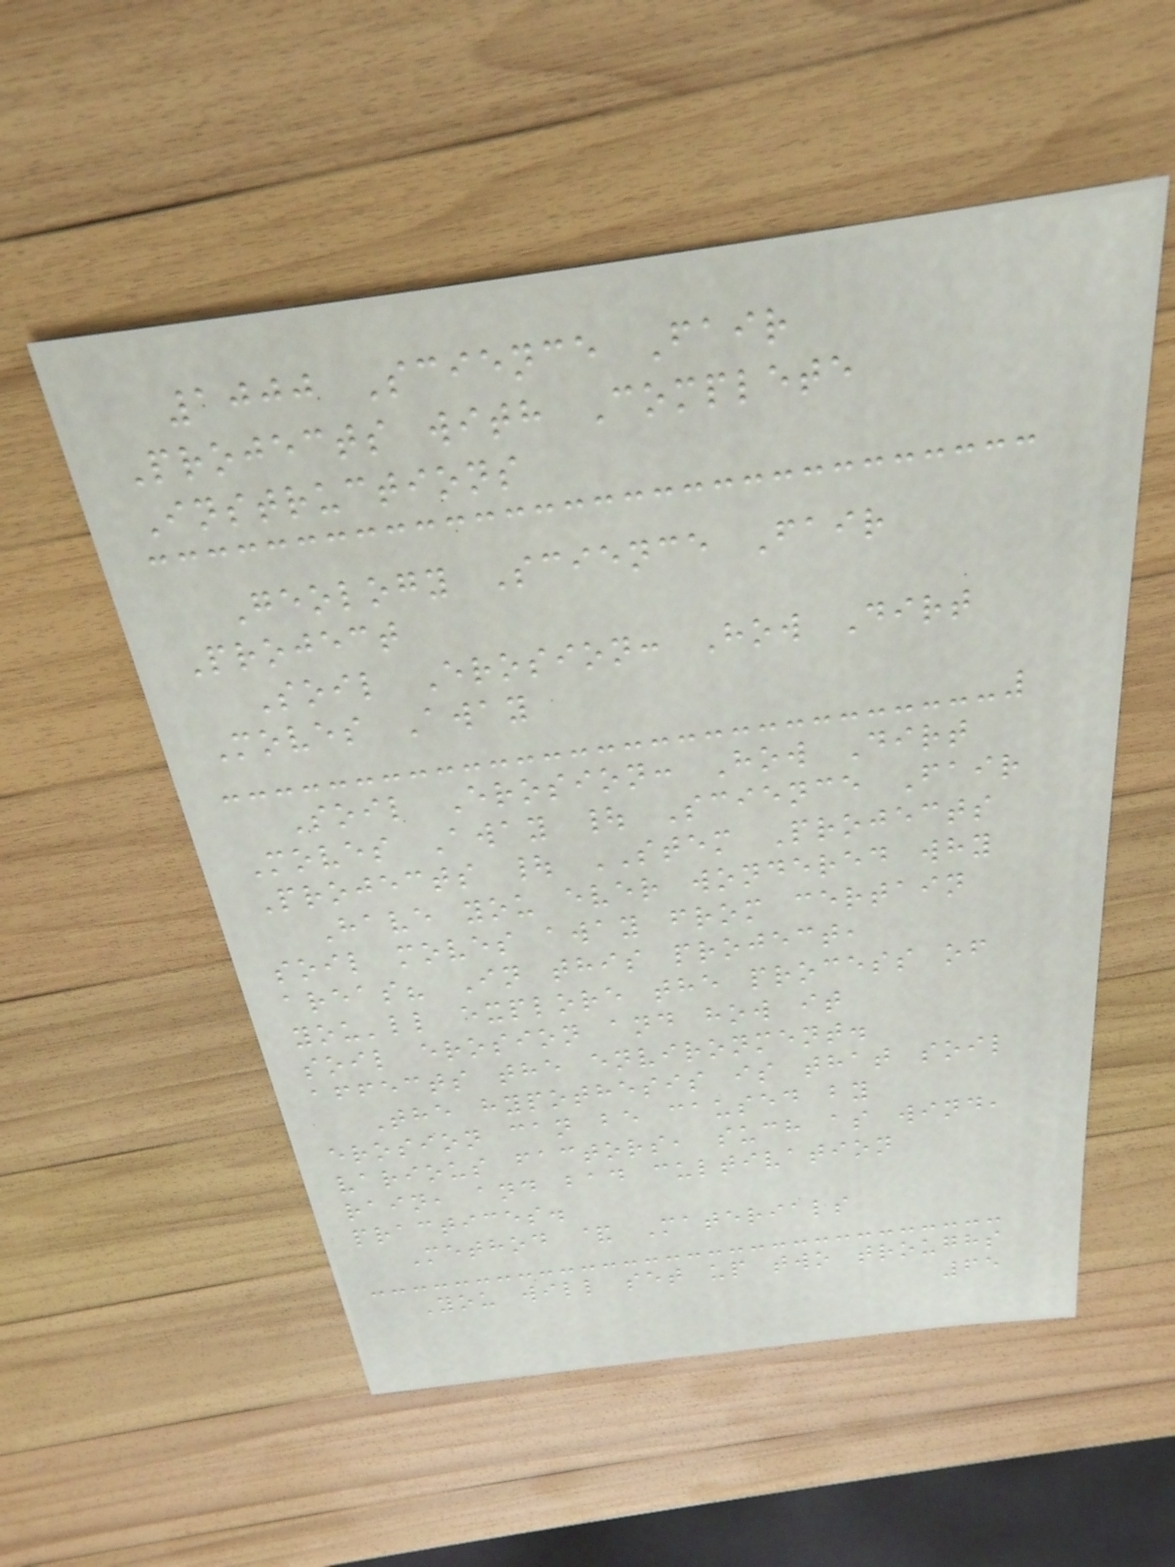1000 Science Fair
Projects with Complete
Instructions
Geology Science Fair
Project
Soil Erosion: How Dirt
Moves Away
Soil Erosion: How Dirt
Moves Away | Science Fair
Projects | STEM Projects
Have you ever wondered why
soil moves away from certain
areas? In this project,
you'll explore the process of
soil erosion and how it
affects the environment.
The hypothesis is that soil
erosion can be caused by
various factors, such as wind,
rain, and bad cultivation
practices.
Method & Materials
You will set up two troughs
65
